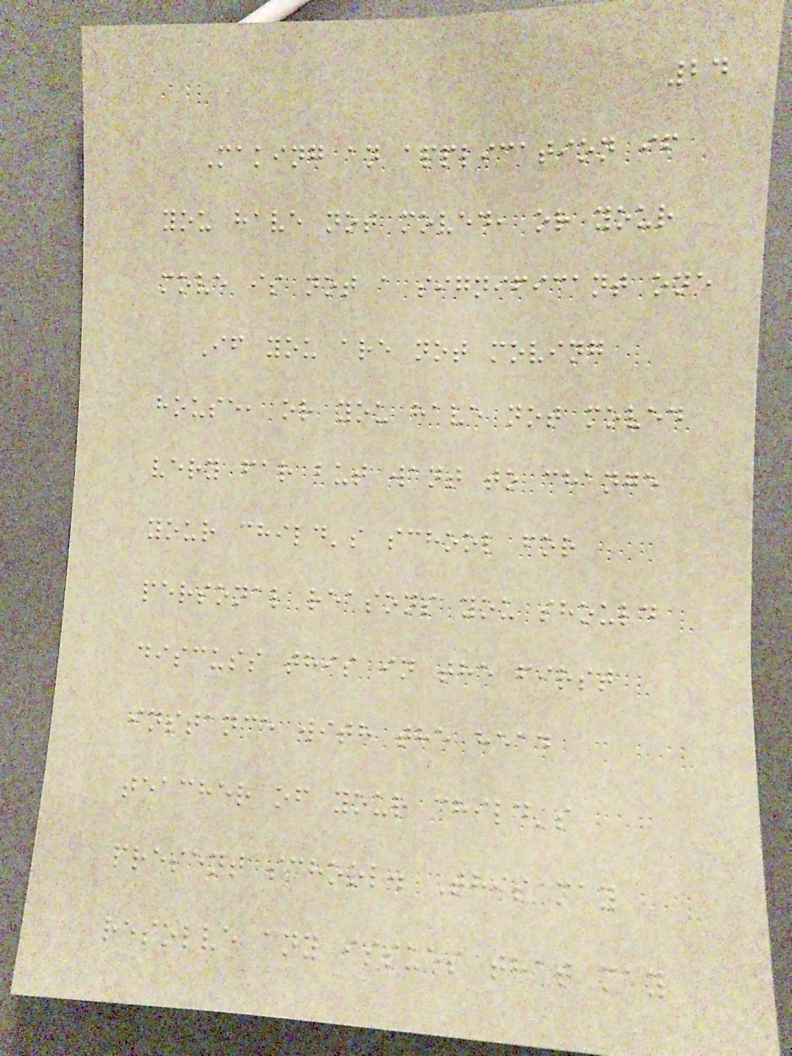24
Making an application if
you have not moved, or your
move is not a significant one
If you are not moving
house, or you have not moved
very far but want to change
your child's school for
personal reasons you should
discuss this in the first
instance with the head
teacher of your child's
present school. This may
resolve any issues that may
